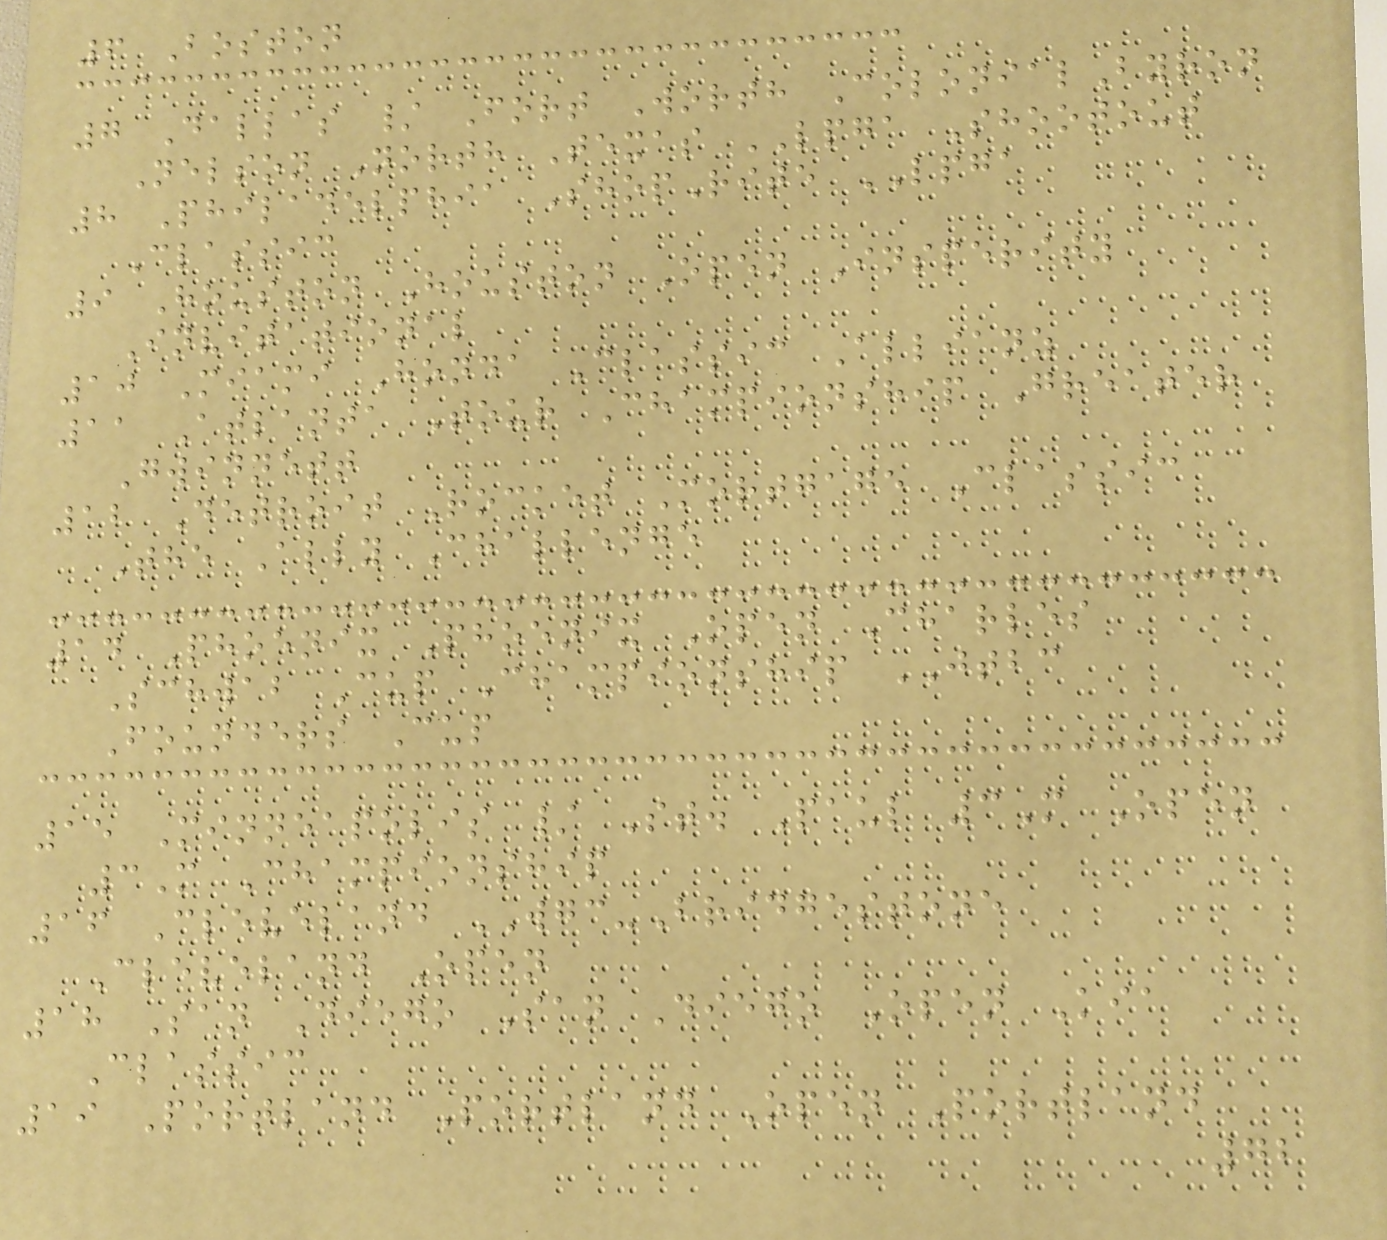6 Boston
7 Dallas / Fort Worth ColonialByron
Nelson North Texas LPGA Shootout
8 Philadelphia ShopRite LPGA
Classic
9 Houston Houston Open Insperity
Invitational
10 Miami Honda Classic Allianz
11 Atlanta Tour Championship Greater
Gwinnett
12 Detroit Rocket Mortgage Classic
The Ally Challenge
14 Phoenix Phoenix Open Charles
Schwab Cup Championship JTBC
Founders Cup
15 Minneapolis / St. Paul 3M Open
3M Championship
16 Cleveland WGC-Bridgestone
Cleveland Open
18 San Diego San Diego Open Kia
Classic
19 Portland Portland Open Portland
72
